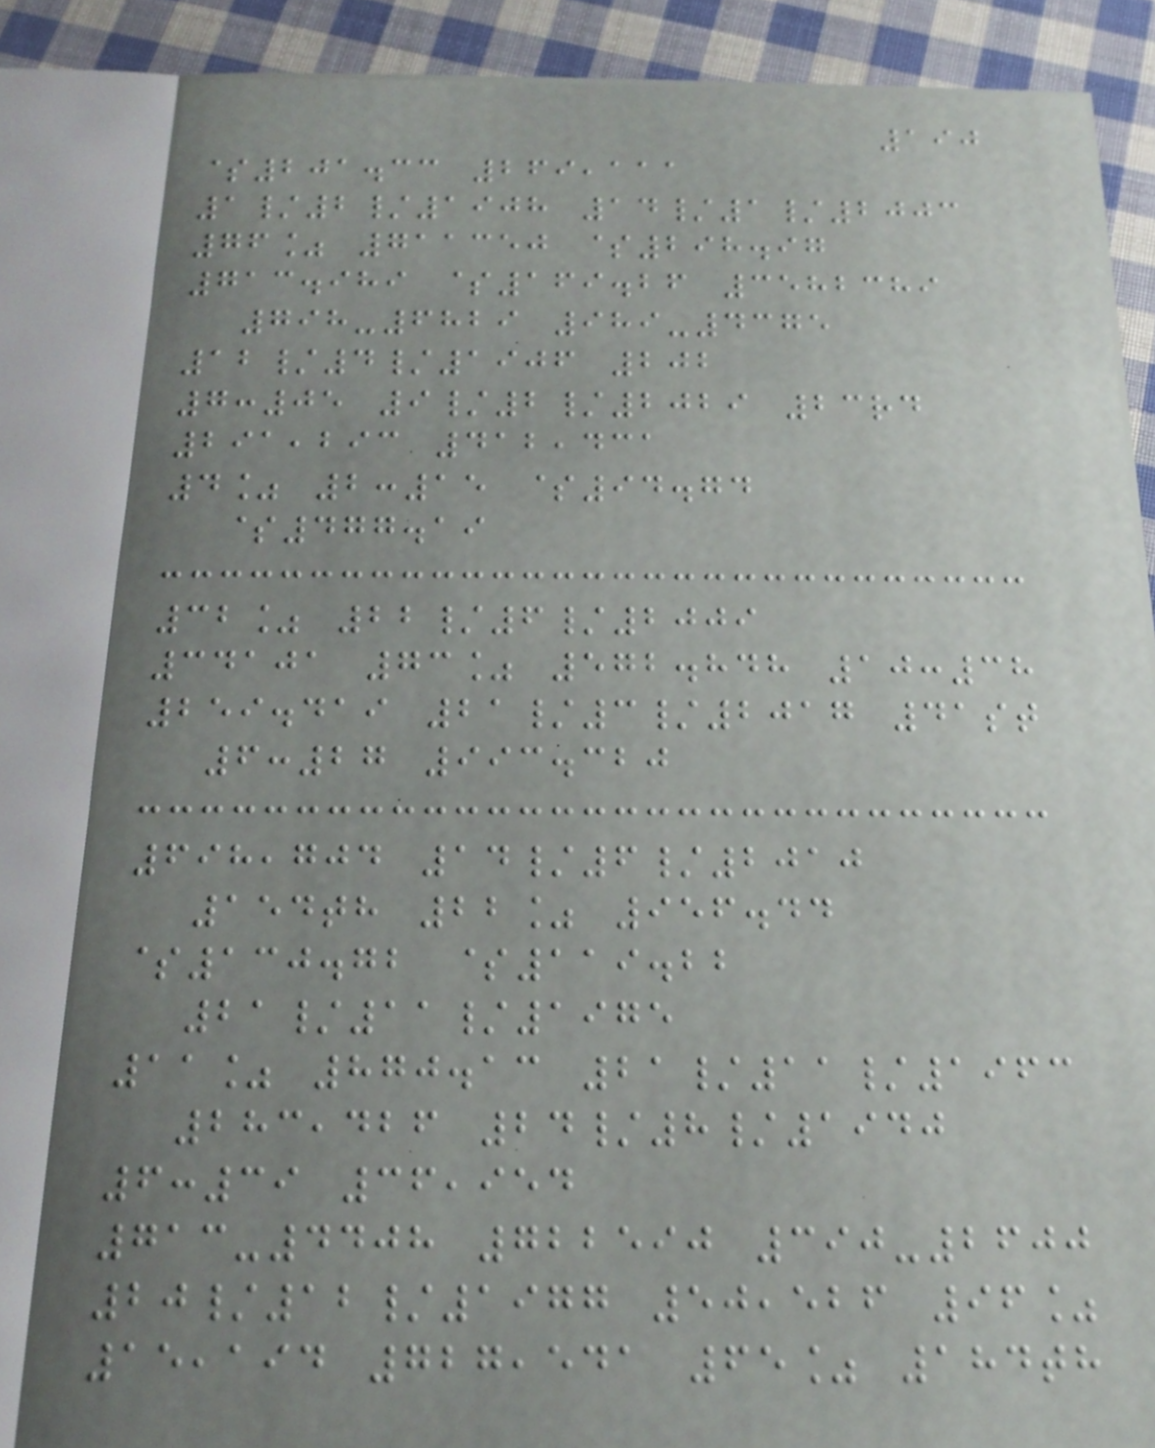190
$201.33 269,111
1/2/1908 14/1/2003
76% 711350 $298.97
713.989 $169.26 3582389
798-6829 989-4375
12/4/1906 202
7:05 9/2/2029 23rd
291,293 412,431
4% 2:15 $94.74
$477.19
32% 22/6/2009
34101 73% 572.848 10:38
259.419 21/3/2017 41st
6:27 993.320
698,704 14/6/2010
154th 22% 956.44
$130.72 $119.22
21/11/1975
11% 870.13 21/11/1963
283,426 24/8/1940
6:39 36,954
713-4408 722590 390-2600
20/12/1977 50,526 96%
15,194 727,541 65% 184th
